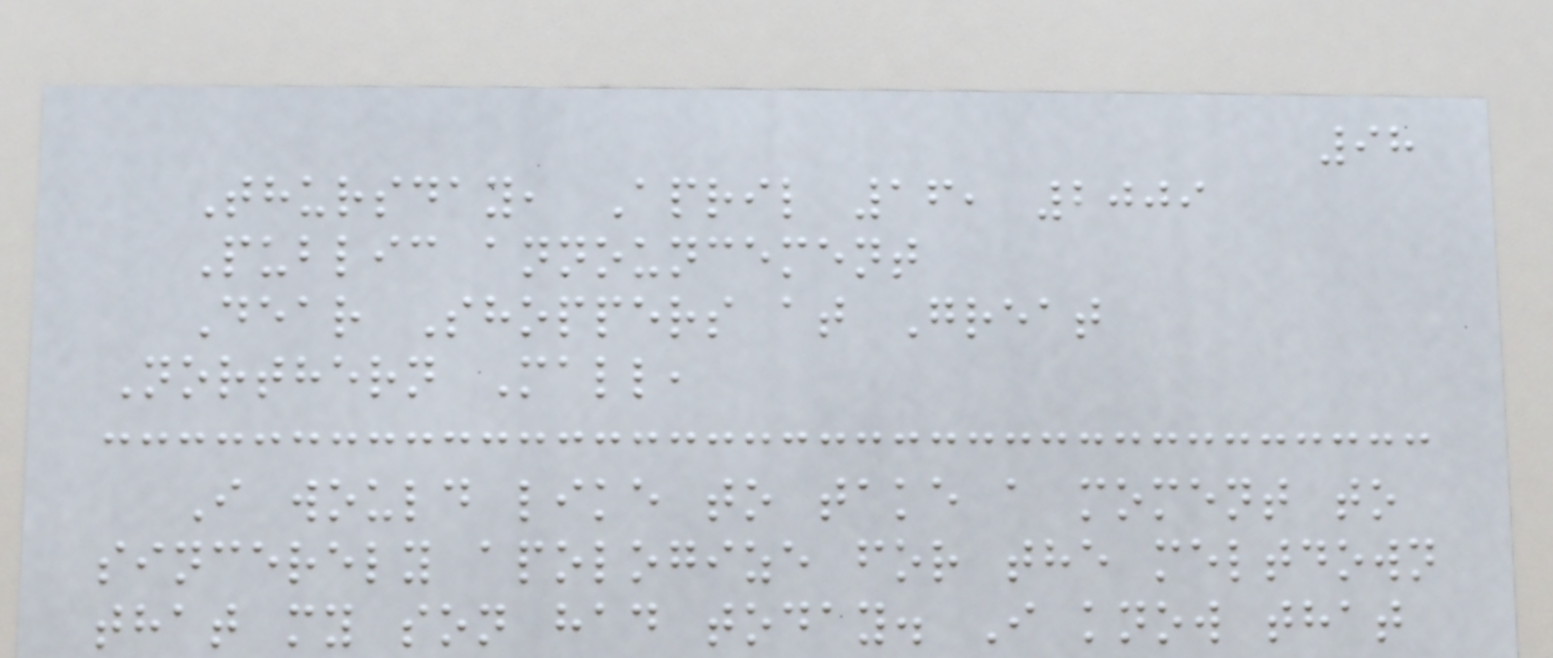98
Thursday, April 16, 2009
Public announcement
Dear Shoppers at Great
Northern Mall,
I would like to take a moment to
sincerely apologize for the meltdown
that my son had today. I know that
